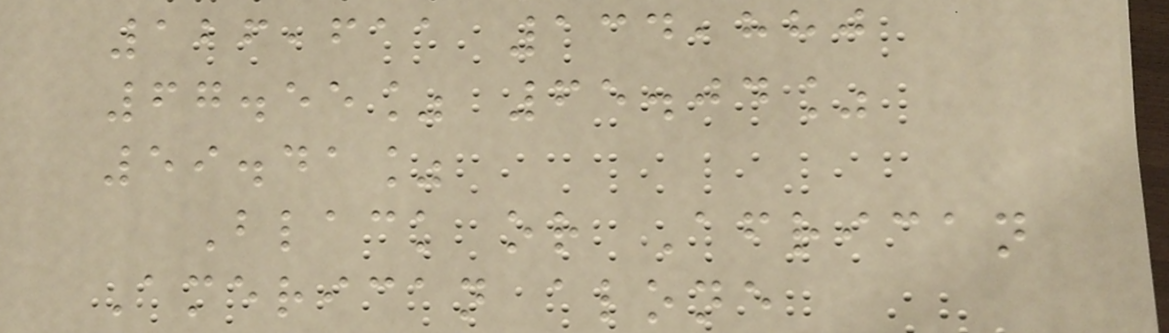126,611 134,880
67.55% 65.04%
59.41%
Black or African
American alone
